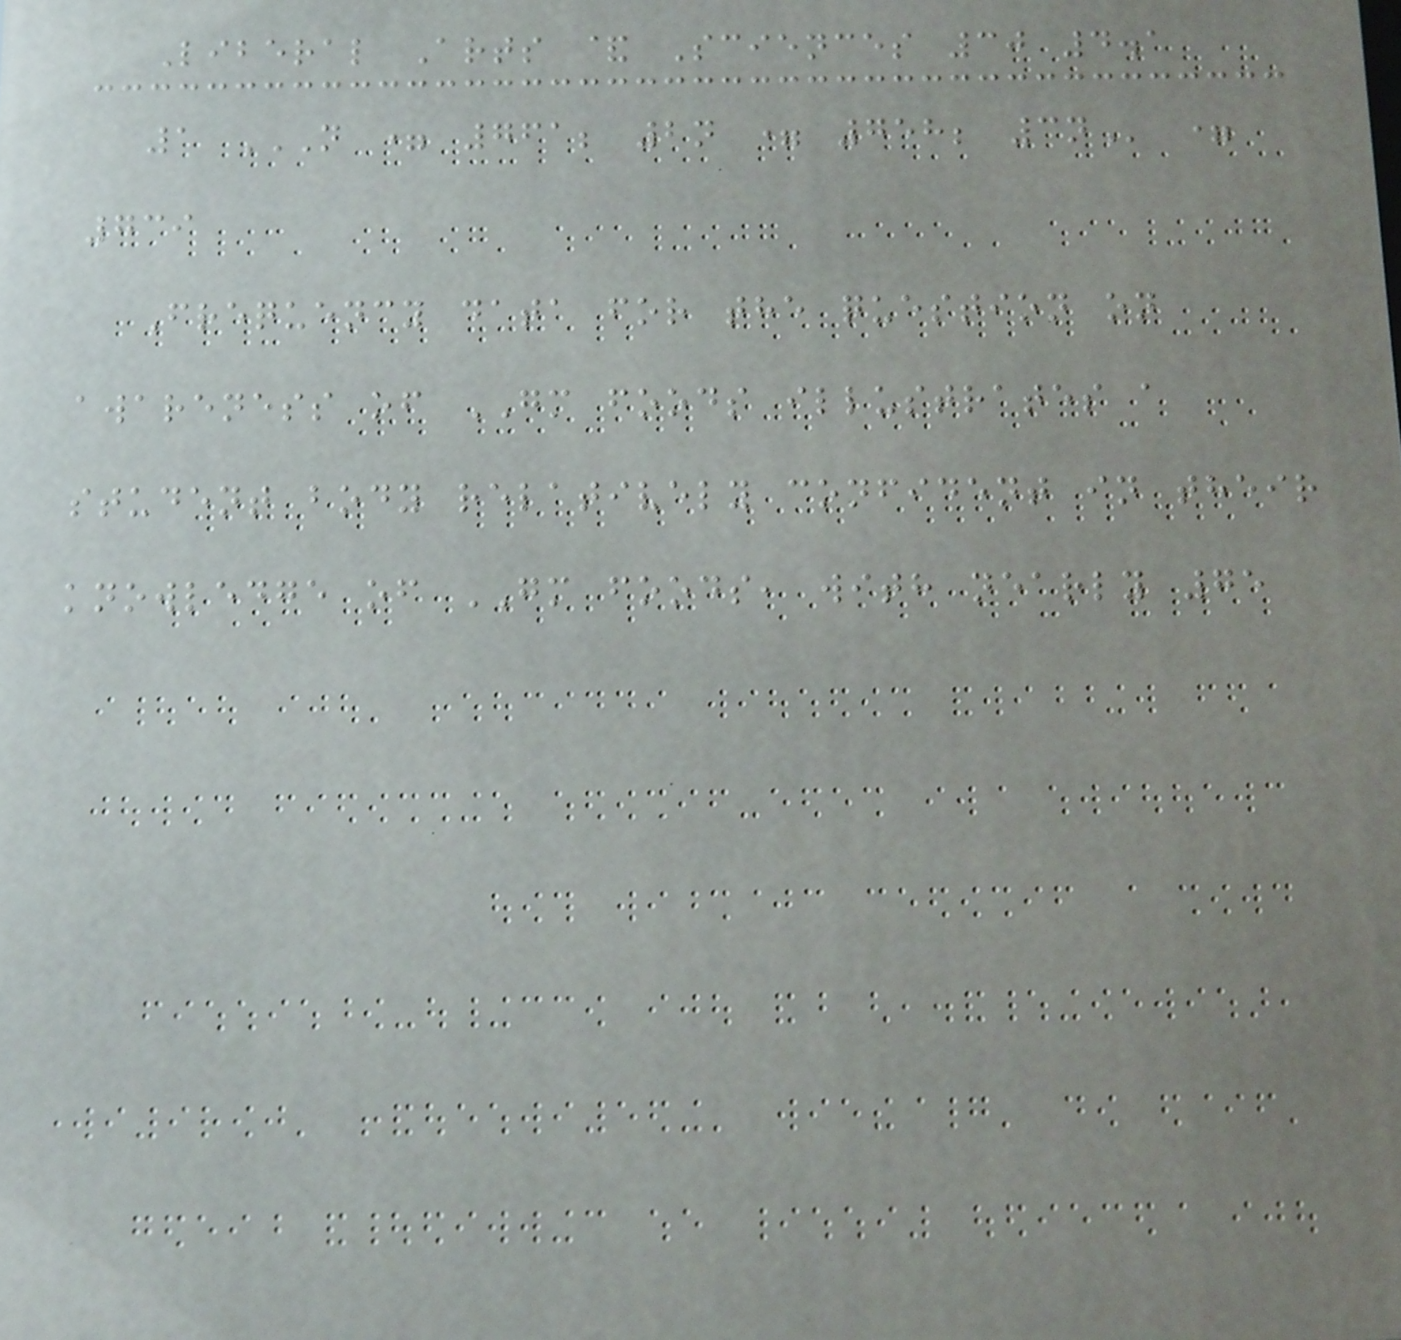Liberal Arts & Sciences 30 4.1
1 N = 761; 2N = 758; 3N =
739
Frequency data for the question on
awareness of GM foods illustrates a
student body relatively confident in their
knowledge of GM foods, with nearly 75
